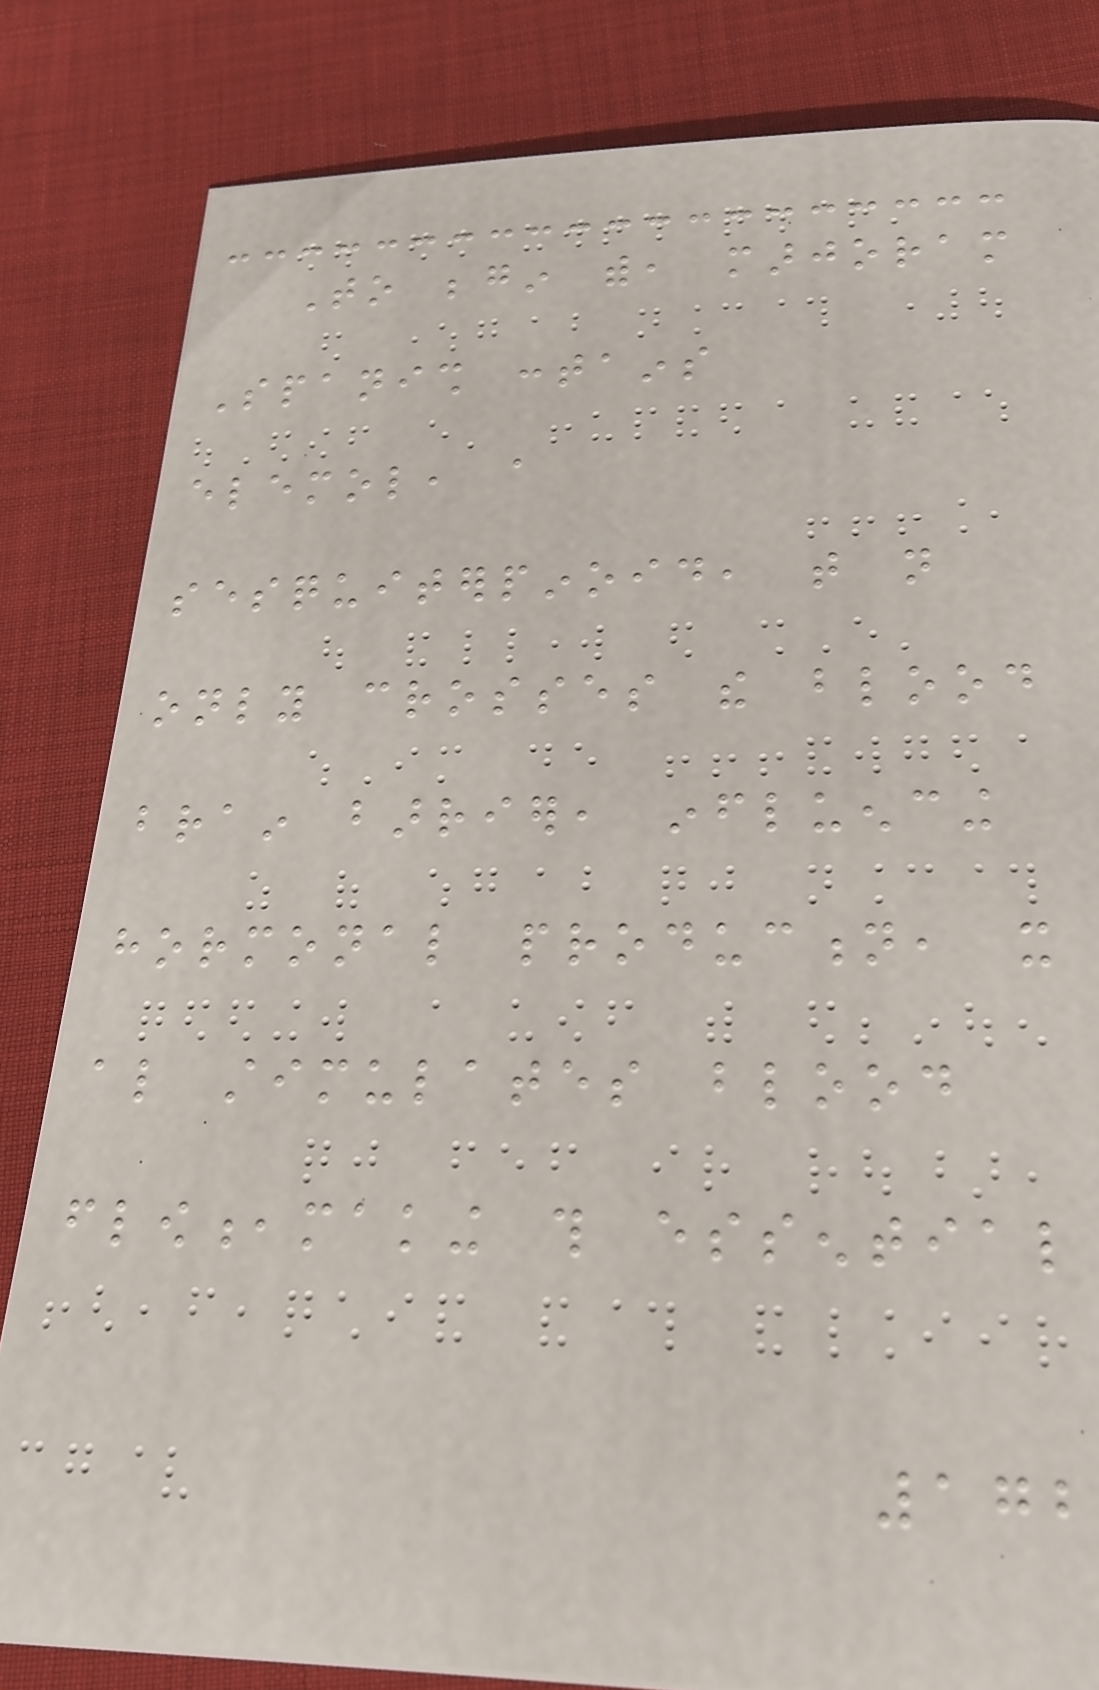To begin with, marjoram
Spanish contains
elemol, a
sesquiterpinoid, that not
only crosses the blood
brain barrier, influencing
hormonal production, it
also stimulates blood
flow,making this essential
172
